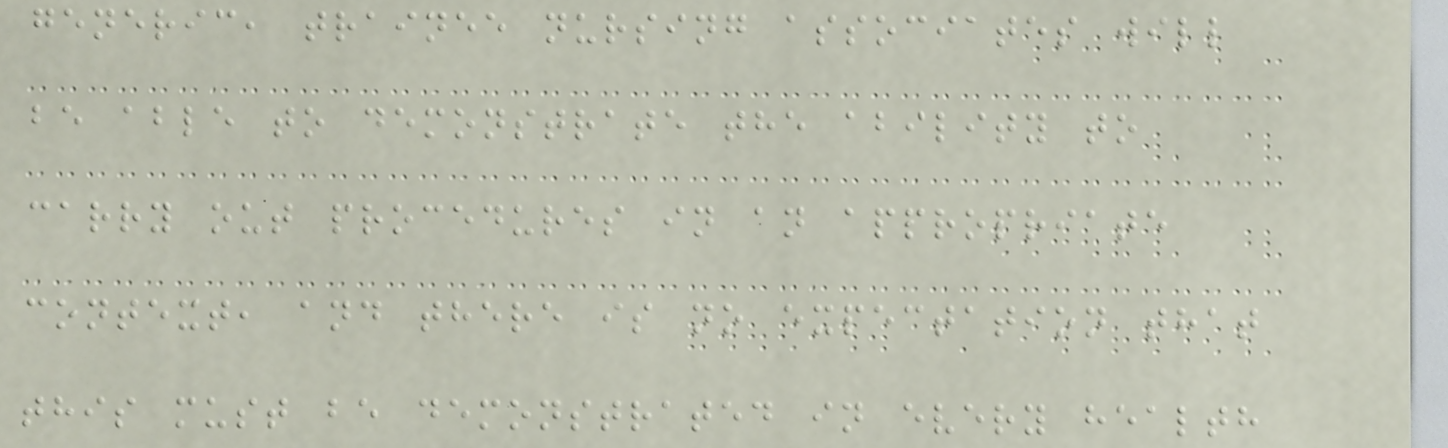generic, trainee nursing associates will
be able to demonstrate the ability to
carry out procedures in an appropriate
context, and there is no expectation that
this must be demonstrated in every health
